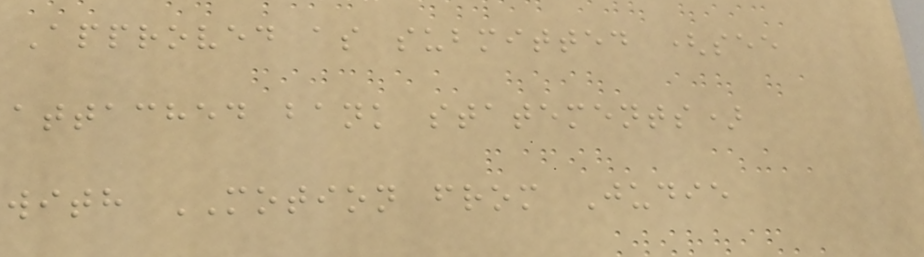Approved as submitted (see
attached bank statements)
with MOTION from Judie
